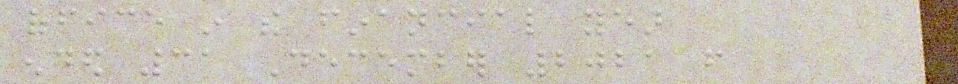office in the financial year
ended 31 December 2021 from
